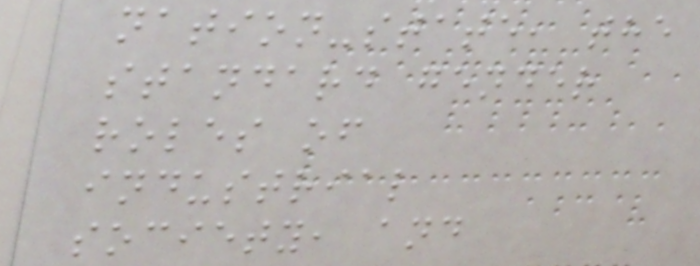nation-state, the
standard gender
roles of
industrial
society, and
